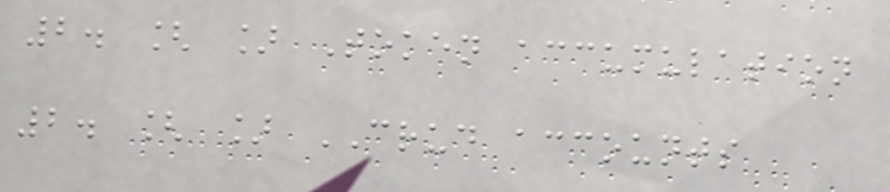2. [ ] Token accumulation
2. [ ] CRUD accounts
